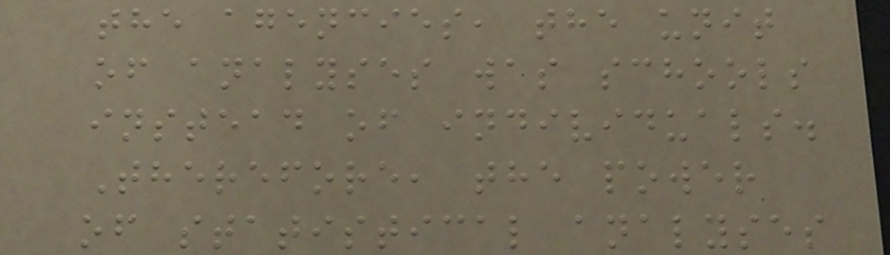the agencies, the unit
of analyses was schools
instead of individuals.
Therefore, the power
of statistical analyses
